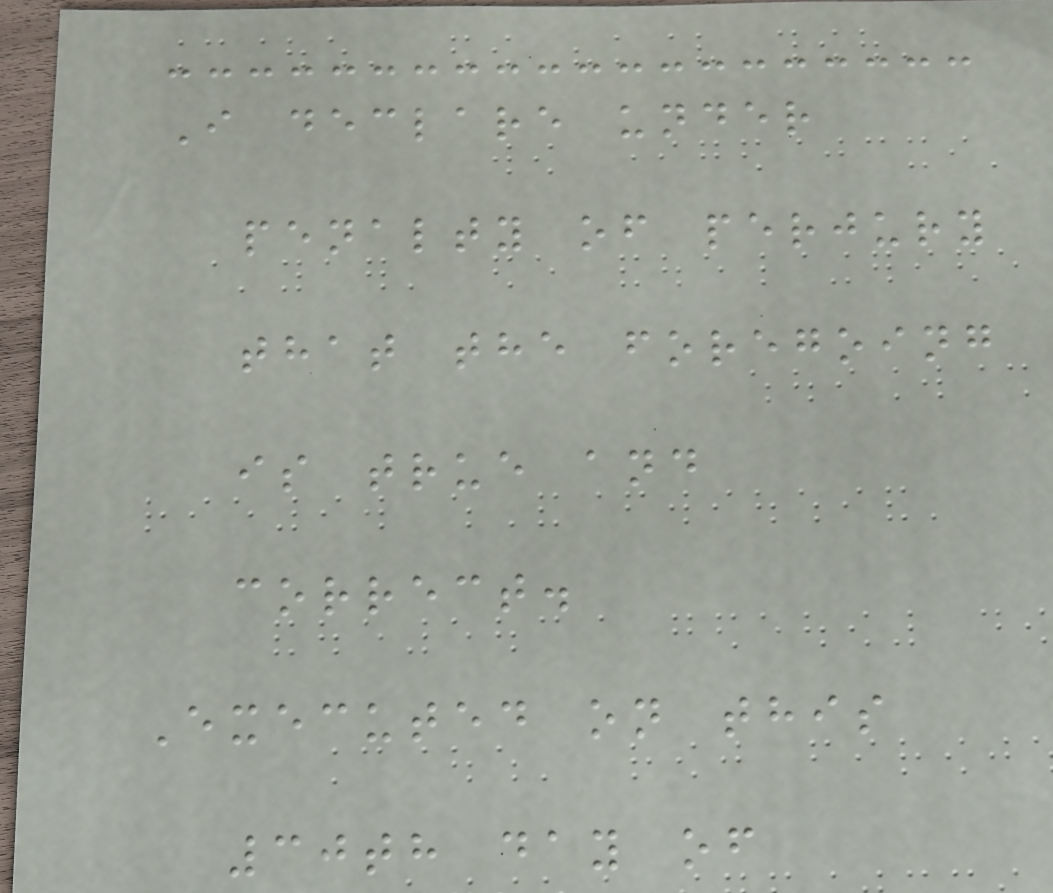I declare under
penalty of perjury
that the foregoing
is true and
correct.
Executed on this
30th day of
